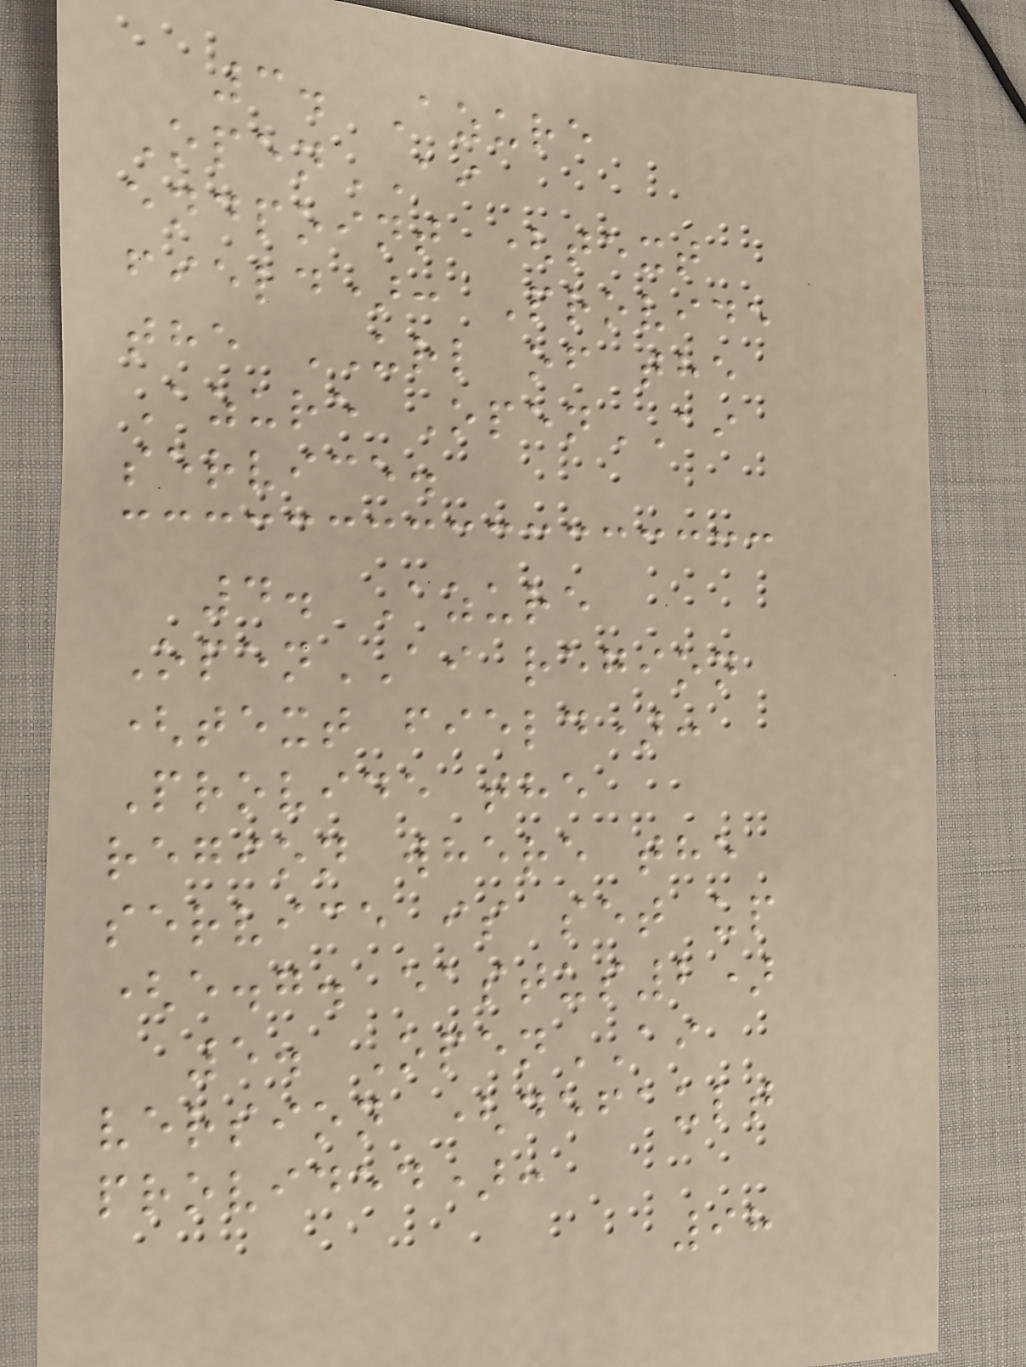3. Azure
OpenAI
endpoint (text
field): Provide
the URL of the
Azure OpenAI
service.
4. Azure
OpenAI region
(text field):
Provide the
region where the
service is set up
(e.g. eastus2)
5. OpenAI
version (default
provided):
98
